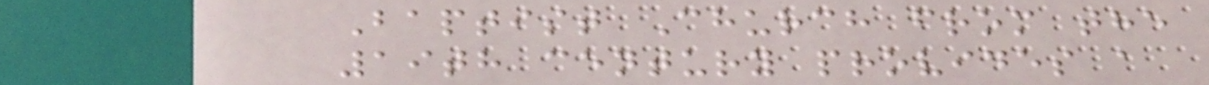Baptist Church from the
19th century provides a
